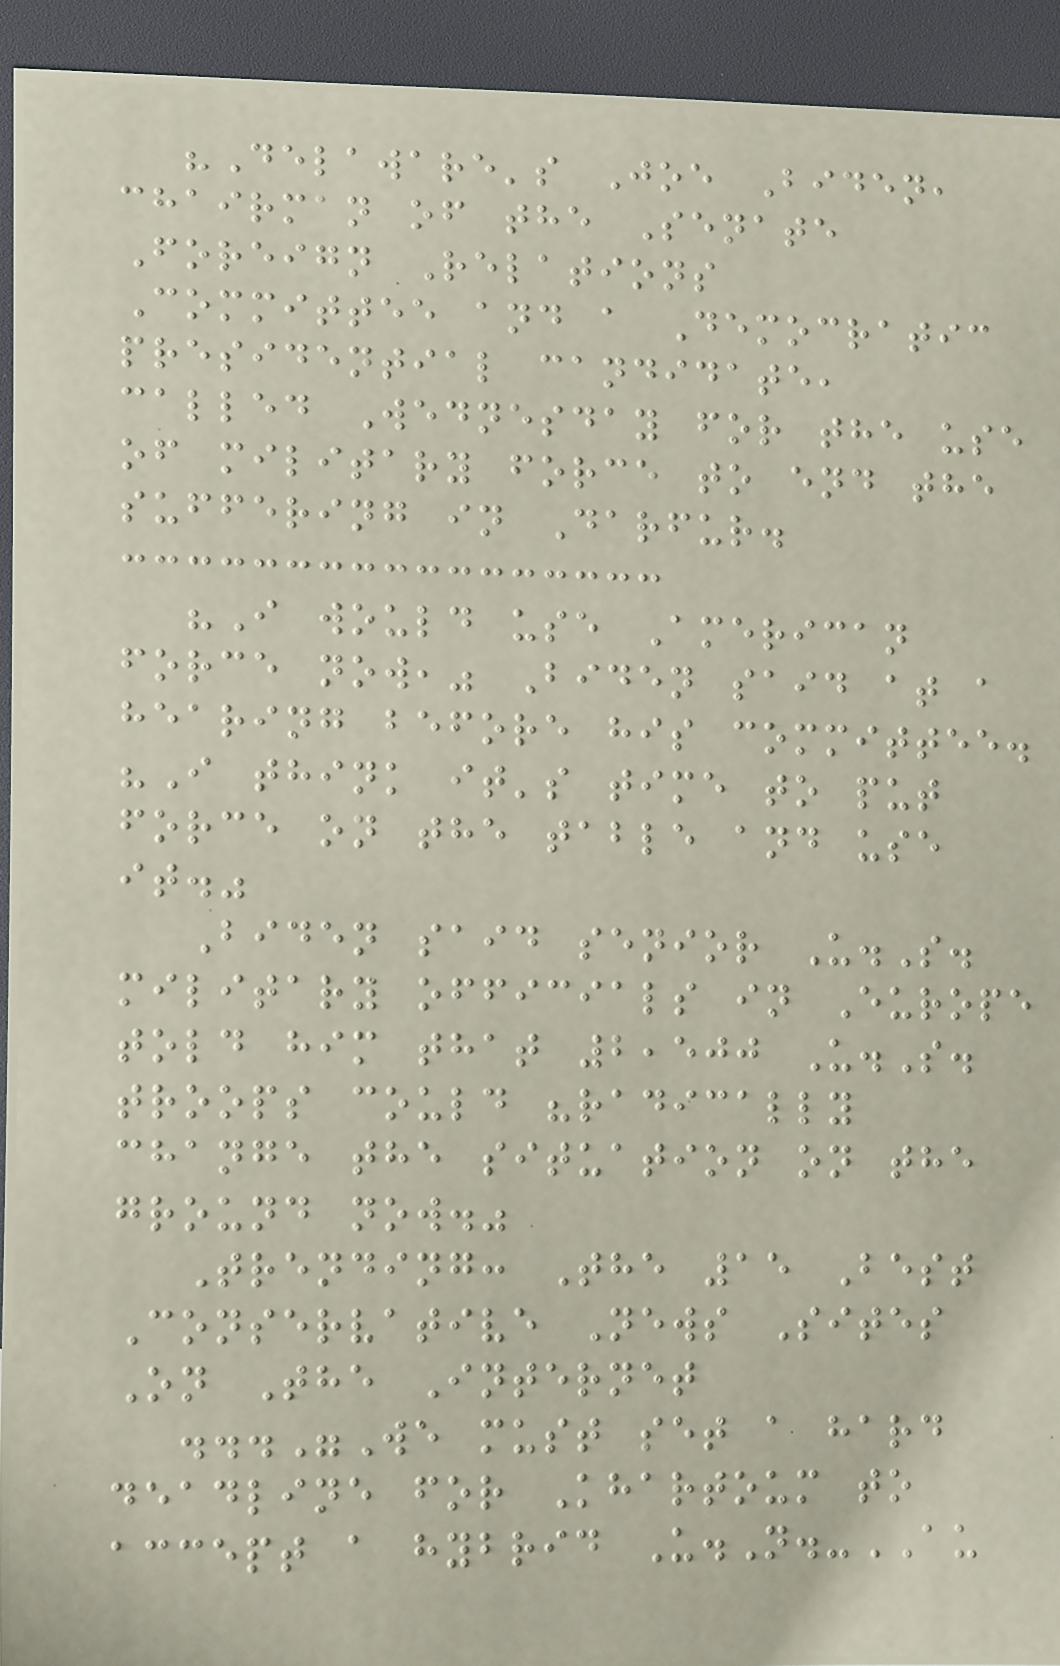"Delaware's Joe Biden,
chairman of the Senate
Foreign Relations
Committee and a Democratic
presidential candidate,
called Wednesday for the use
of military force to end the
suffering in Darfur.
"I would use American
force now," Biden said at a
hearing before his committee.
"I think it's time to put
force on the table and use
it."
Biden said senior U.S.
military officials in Europe
told him that 2,500 U.S.
troops could "radically
change the situation on the
ground now."
Trending: The 15 Best
Conservative News Sites
On The Internet
..."We must set a hard
deadline for Khartoum to
accept a hybrid U.N.-AU
